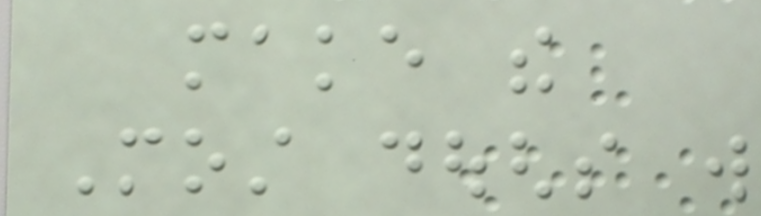make the
Most doughs will
